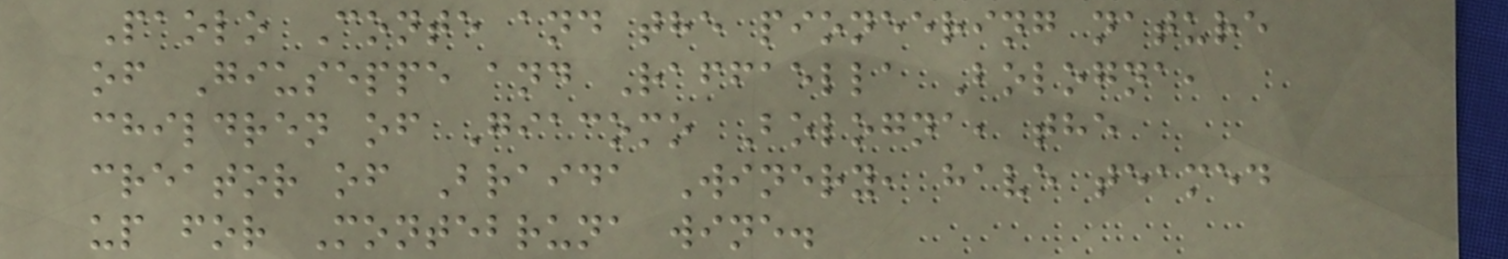Paolo Conte and the pioneering nature
of Giuseppe and Raffaella Bologna,
children of Giacomo Bologna, the
creator of Braida Winery, have teamed
up for Montebruna wine.
